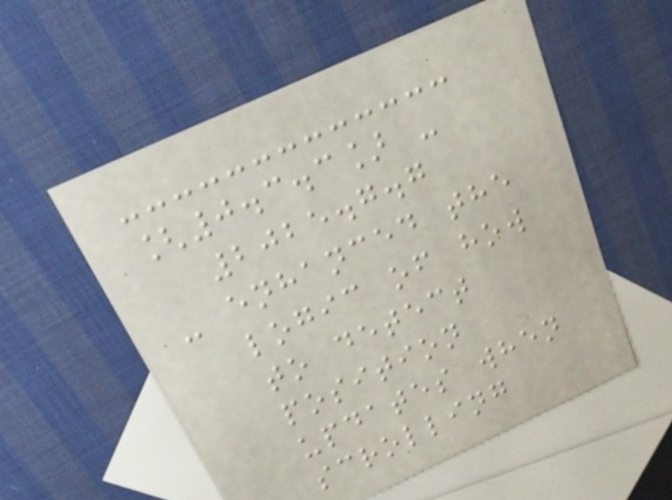[0.3.3] -
2025.7.7
- enhanced the
logic of how
to detect
position
updates when
scrolling
